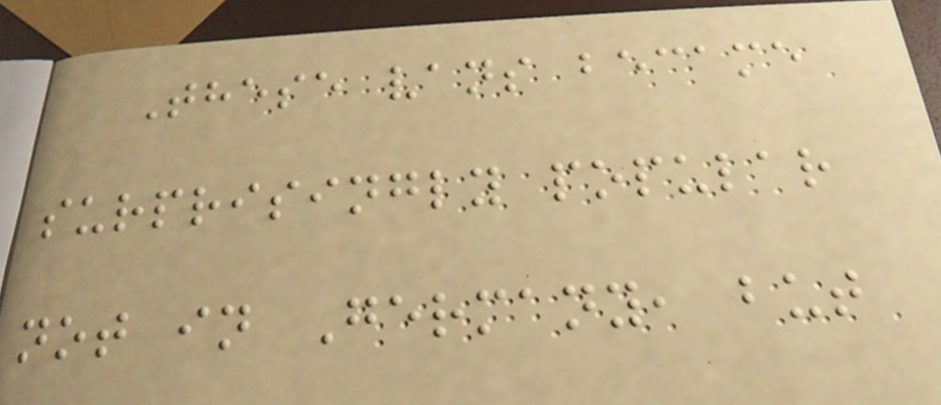These vans became
surprisingly popular
not in Germany, but
